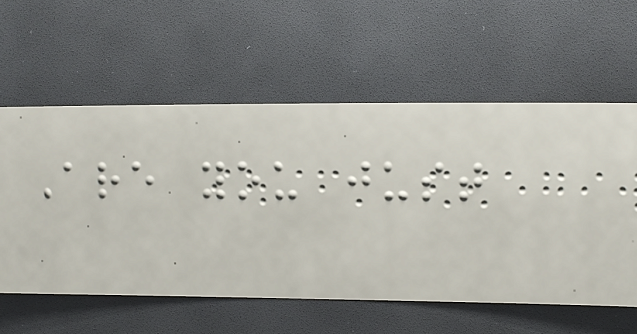Are you just
